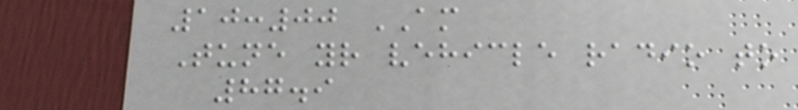10:00 AM
Tune your vehicle radio to
87.9
